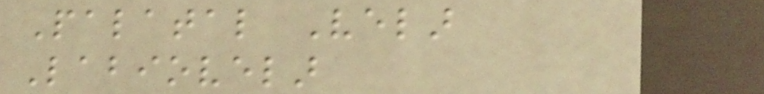Palatal Velar
Labiovelar
